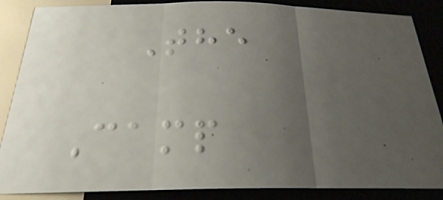The
Camp
